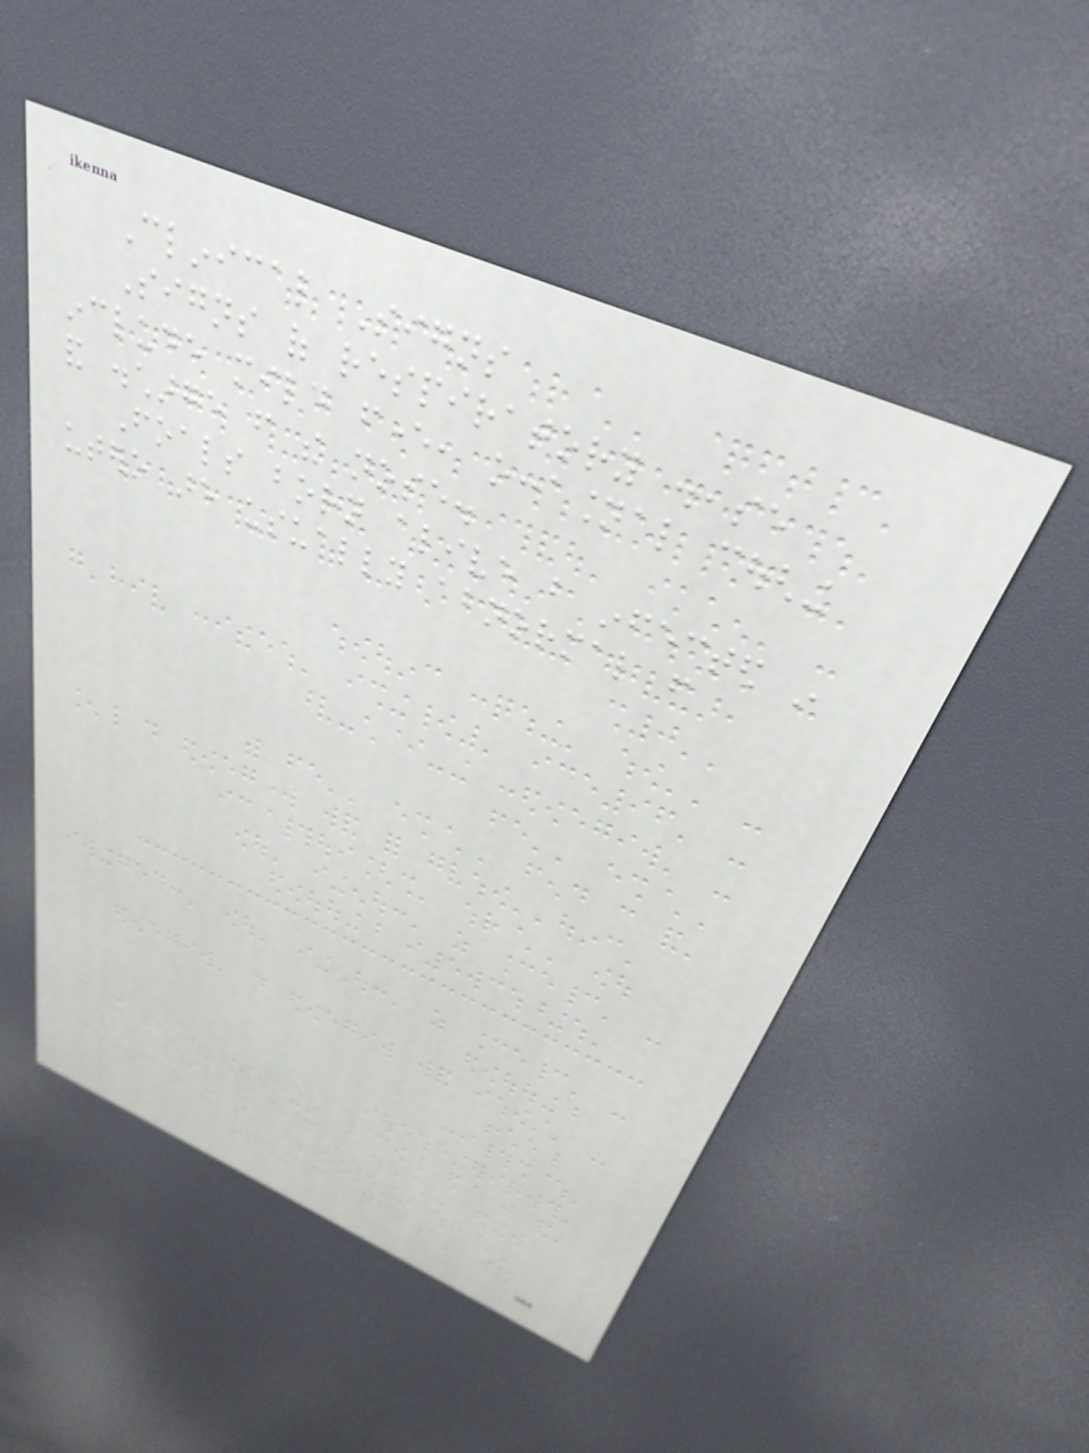Clinical Signs
Signs of respiratory disease
include mild fever, occasional coughing
and discharge from the nose.
Foals born alive but infected in
utero are usually abnormal from
